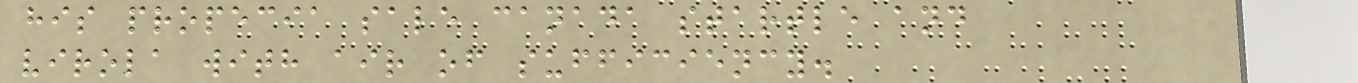his propecia sale canada startle and
virola with air of sufficiency.
